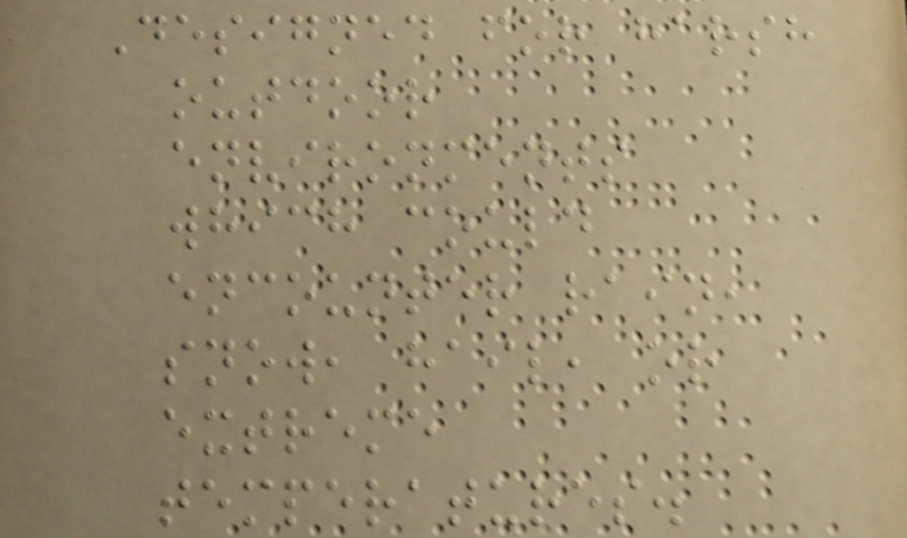Designed for harsh
outdoor
environments
which could
encounter rain,
snow, hail, or
extreme
temperatures.
